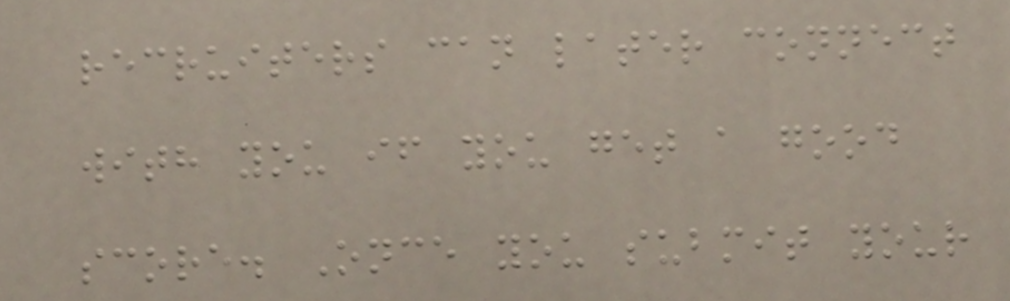recruiters can later connect
with you if you get a good
score. Once you submit your
